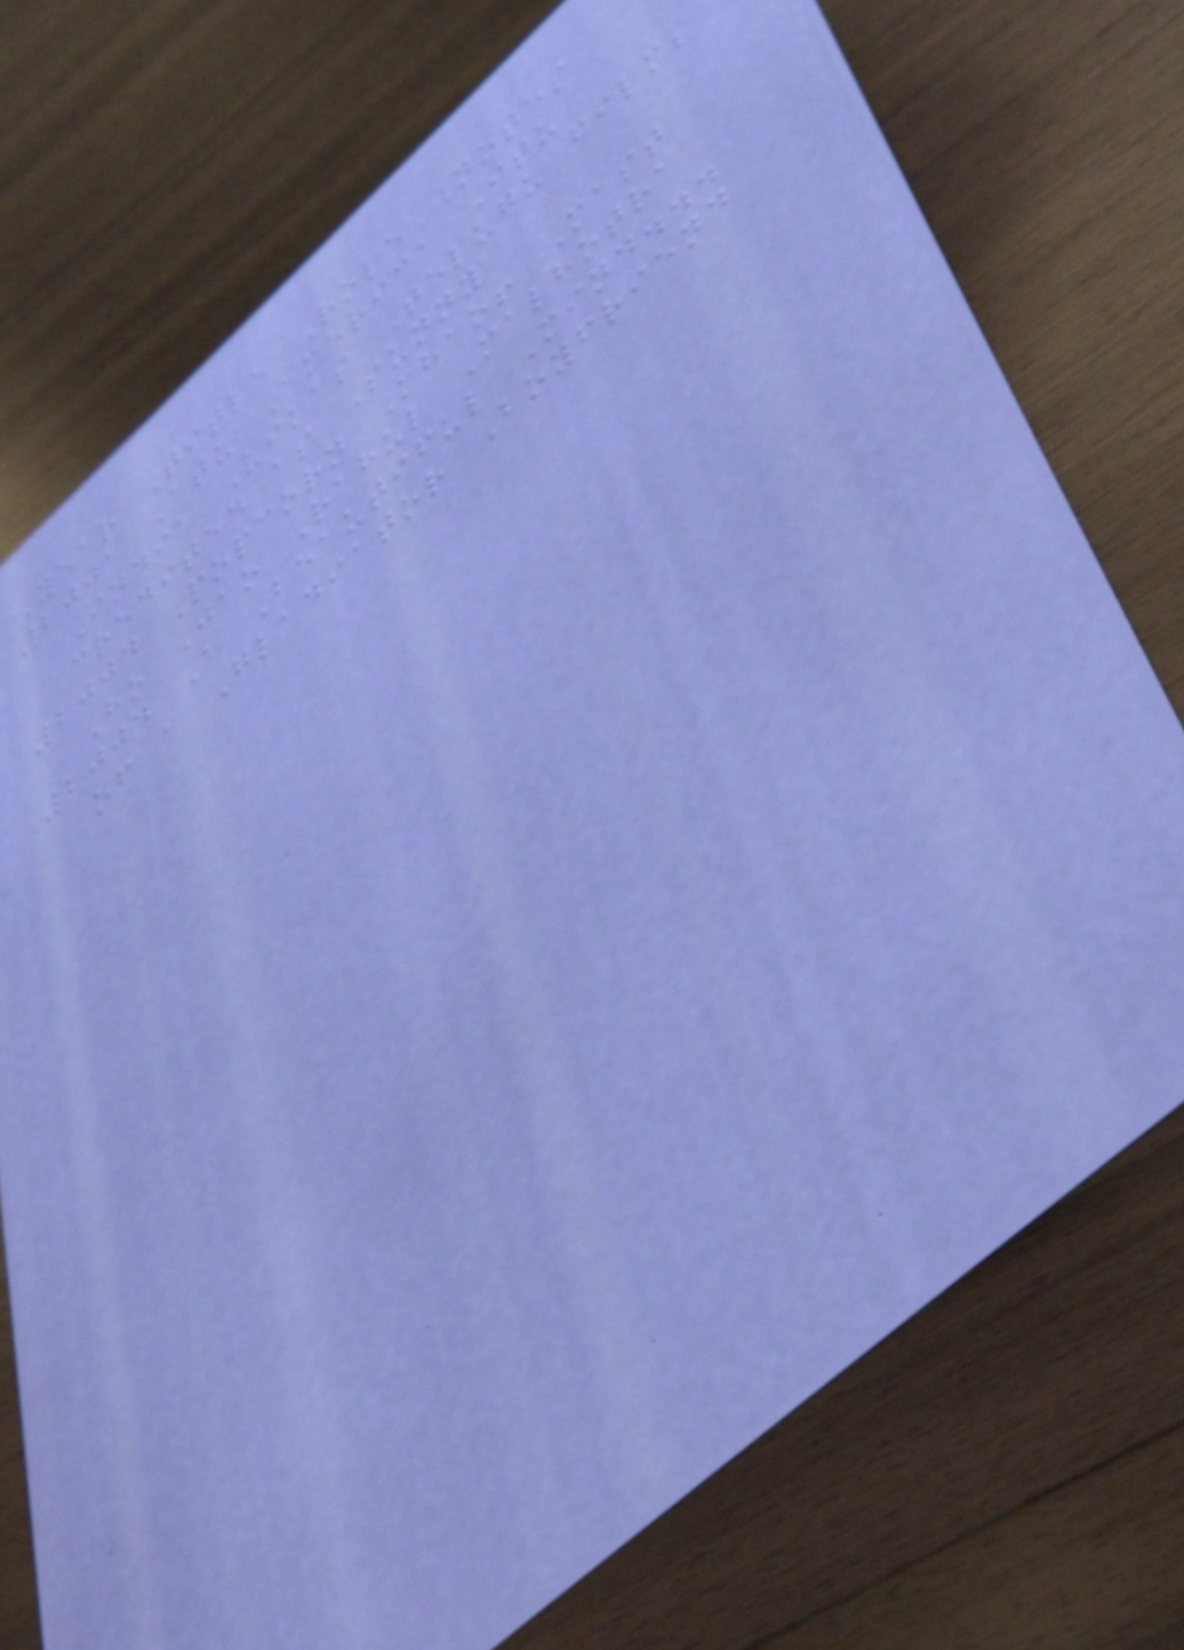Year Title Role Notes
2001 Atu America Itu
India Vikas Telugu film;
credited as Sunny
2004 Popcorn Khao! Mast
Ho Jao Rahul Malhotra
2004 A Beautiful Mind...
of a Gladiator Boyfriend
